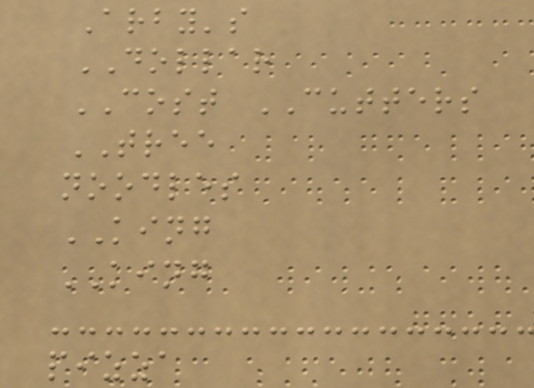Arby's
DOLLAR
COST CUTTERS
TREE
noodles
KING
KING
pizza
